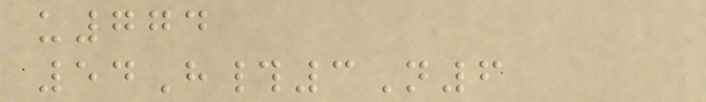u774
54H#3N6
